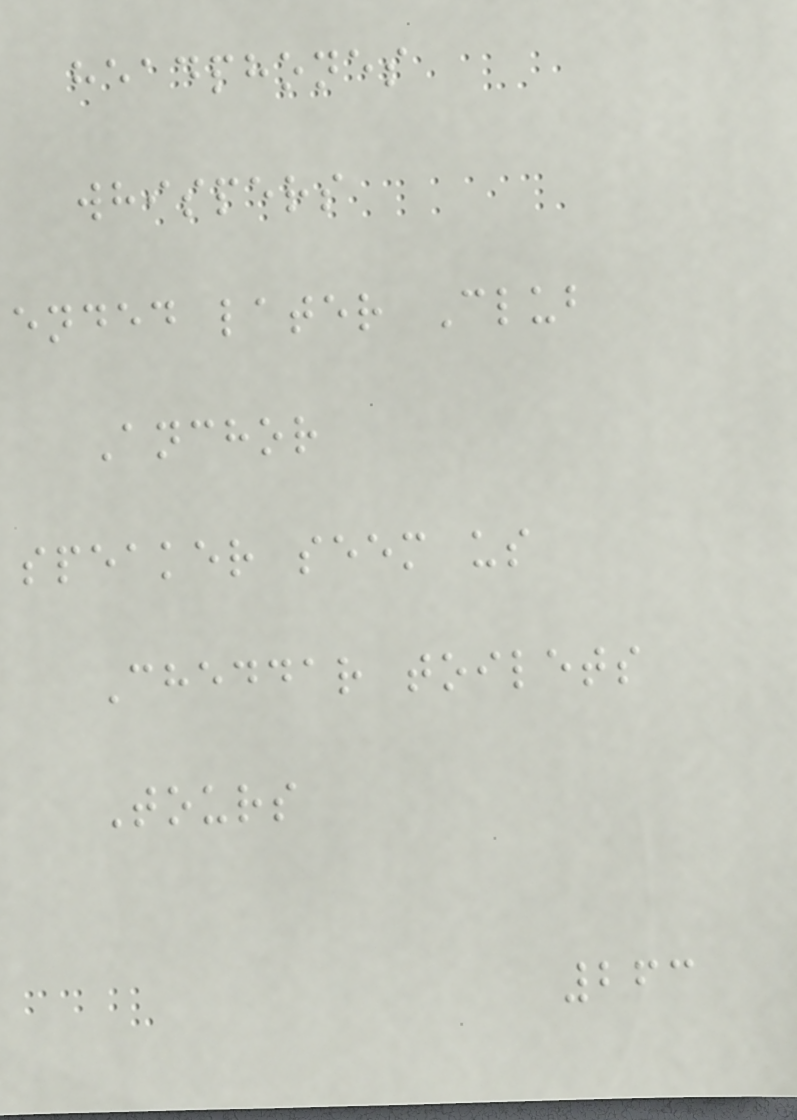headphones
whispers
ended later Club
Anchor
speaker seem us
Cheddar toilets
Tours
263
